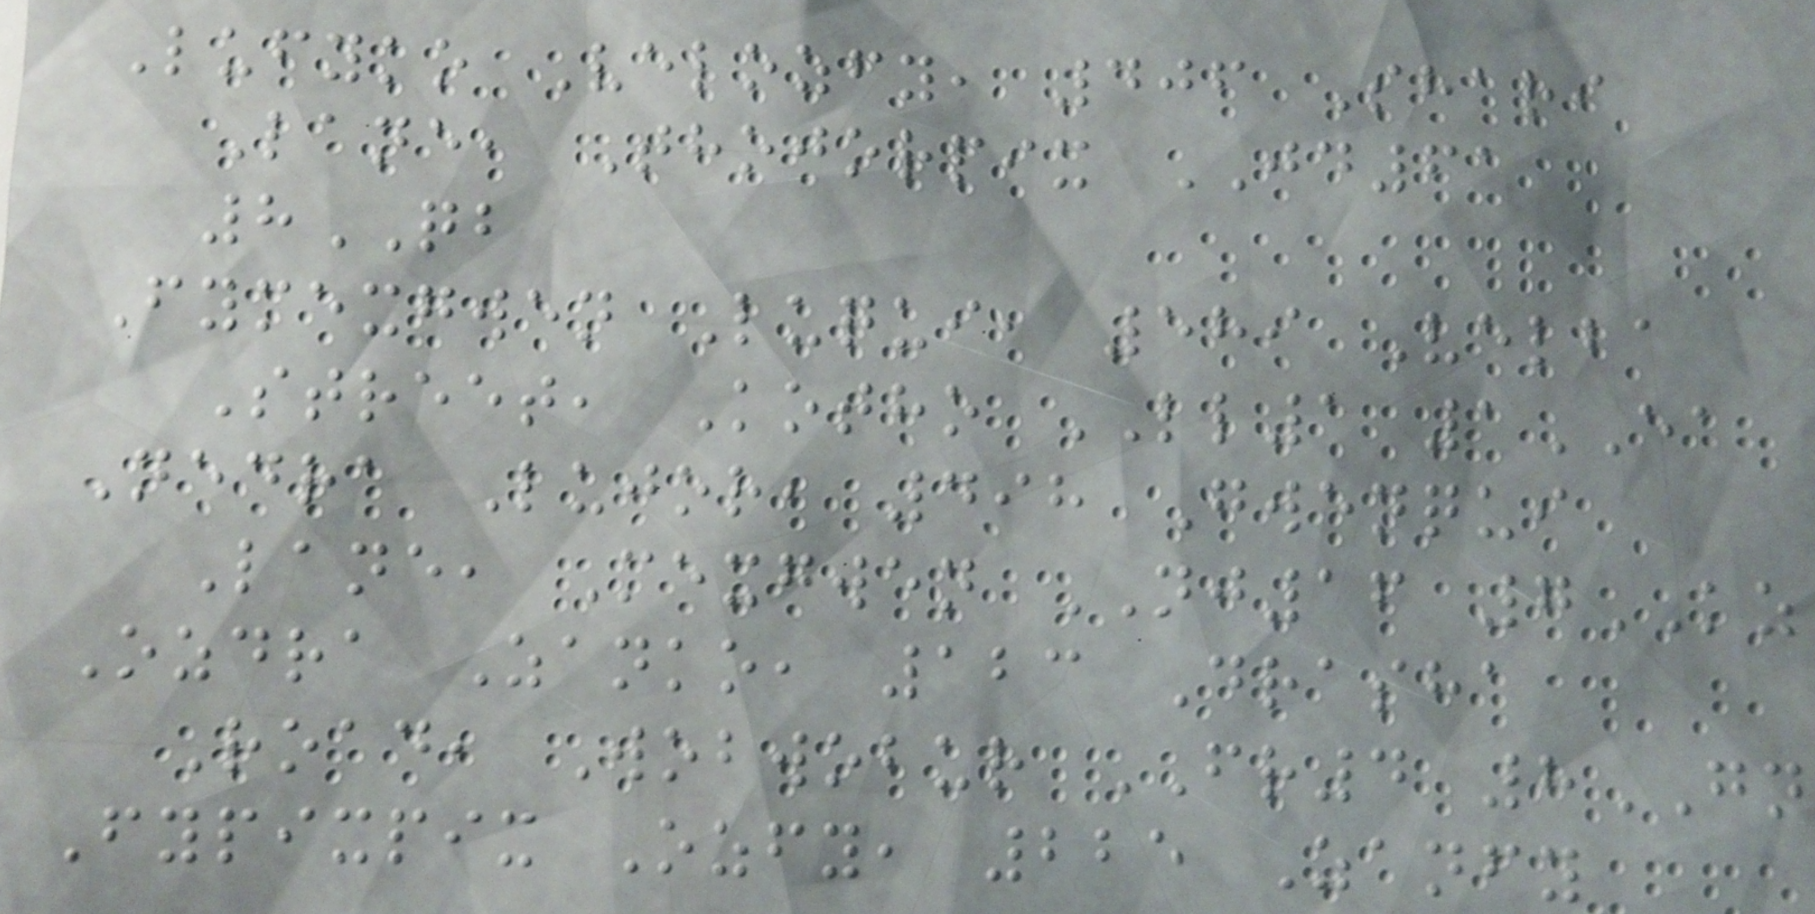Lufyko Velozfy, 406 Shari
Lane, Thojorpix JD61
8QB
Fymexgwen Luqui, 589 Velba
Street, Kotho LL1 1EA
Nedra Lujor, 498 Gwenqui
Lane, Mexgwen NJ16 7KZ
Ozdra Zanko, 123 Drasha
Road, Wobwobur FR4 8GN
Fypixpix Ozfy, 225 Zanfy
